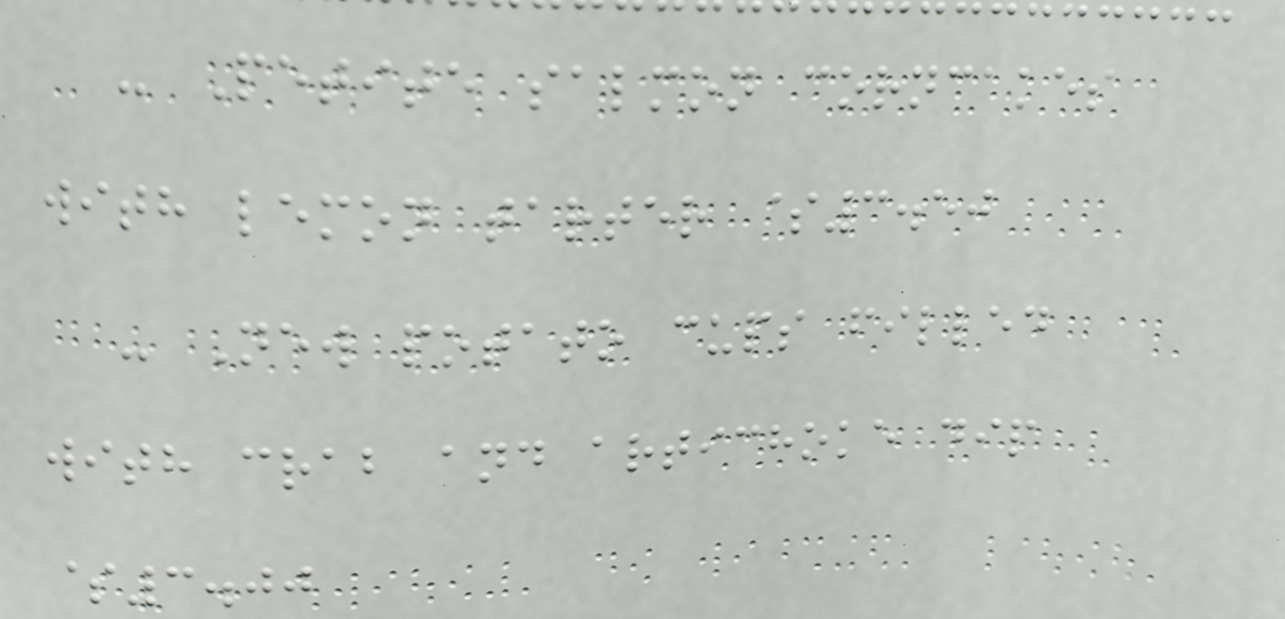- Petite salmon corncakes
with lemon tarter $3.50
- New potato cups filled
with crab and artichoke dip
$3.00
